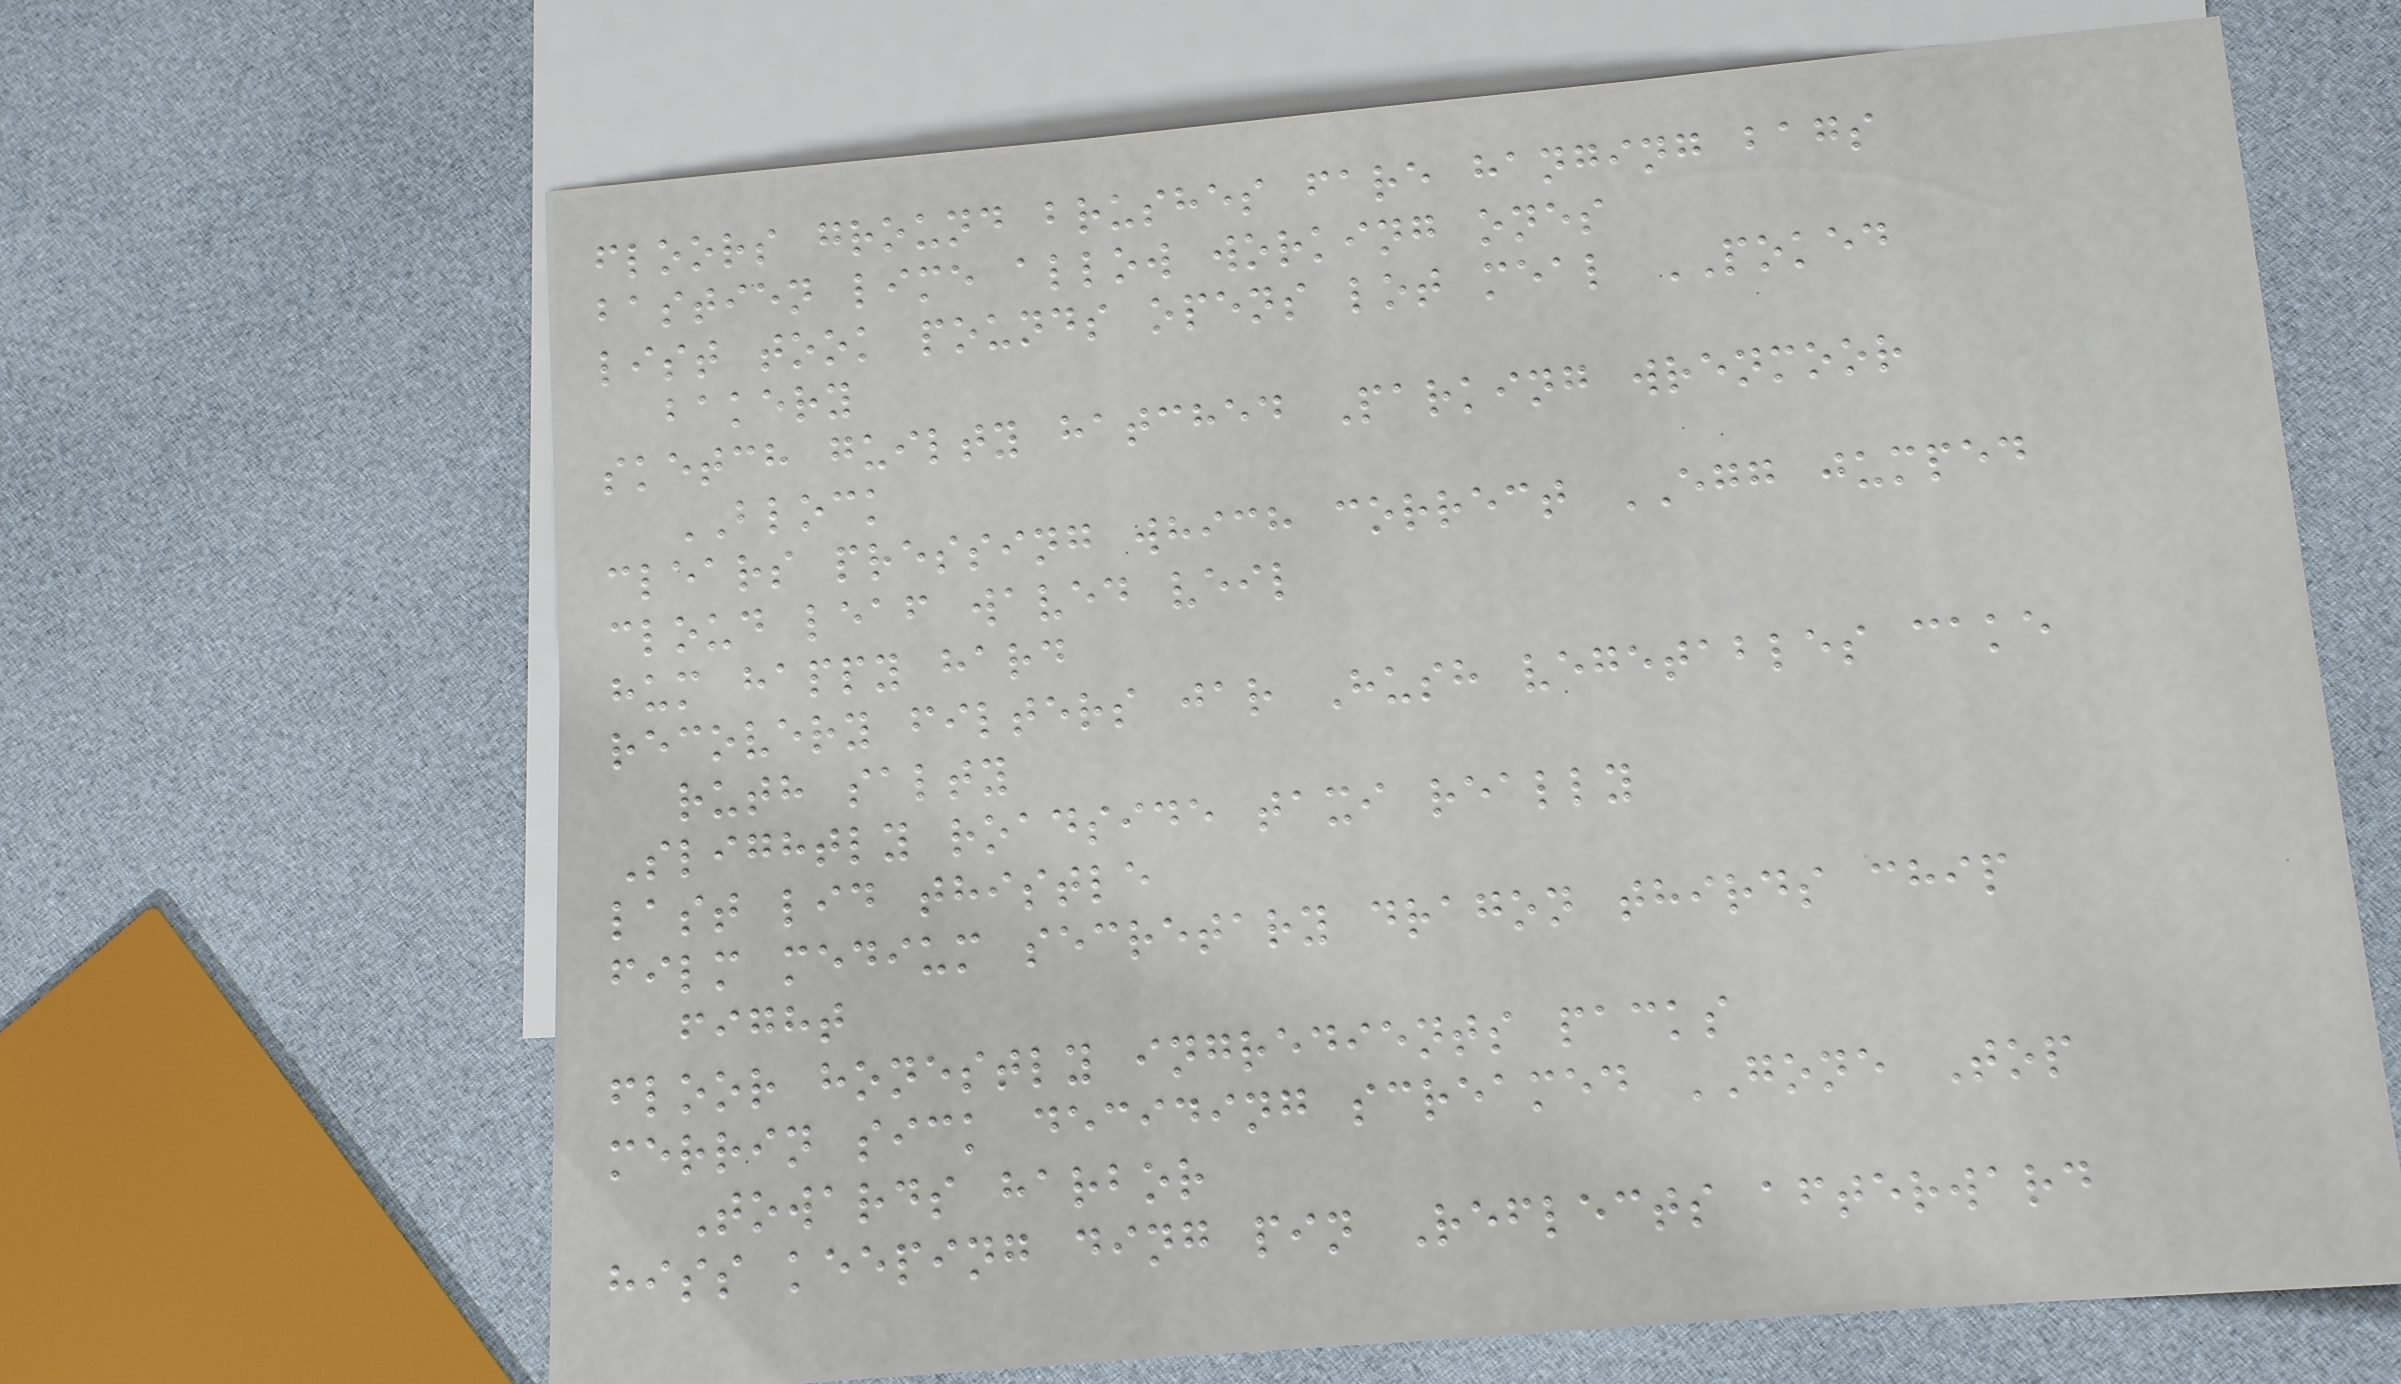floors ground brushes fare hanging bags
bastien lime allow working ones
list took pounds opens lot meal POKED
bakery
sketch guilty hatched Parking wrenmoor
BLOCK
clears pressing which correct EGG jumped
cloud leaf waved veil
hum happy hard
recovery filters jar Hush vegetables cake
ruth salty
Slightly roadside taxi really
last lid thistle
film medium secretary dragon thirds chip
fight
floor honestly ingredients packs
merrin sick deciding screamed GONE Top
Towards harbor
hiss keeping ding pin Reflects afterward
